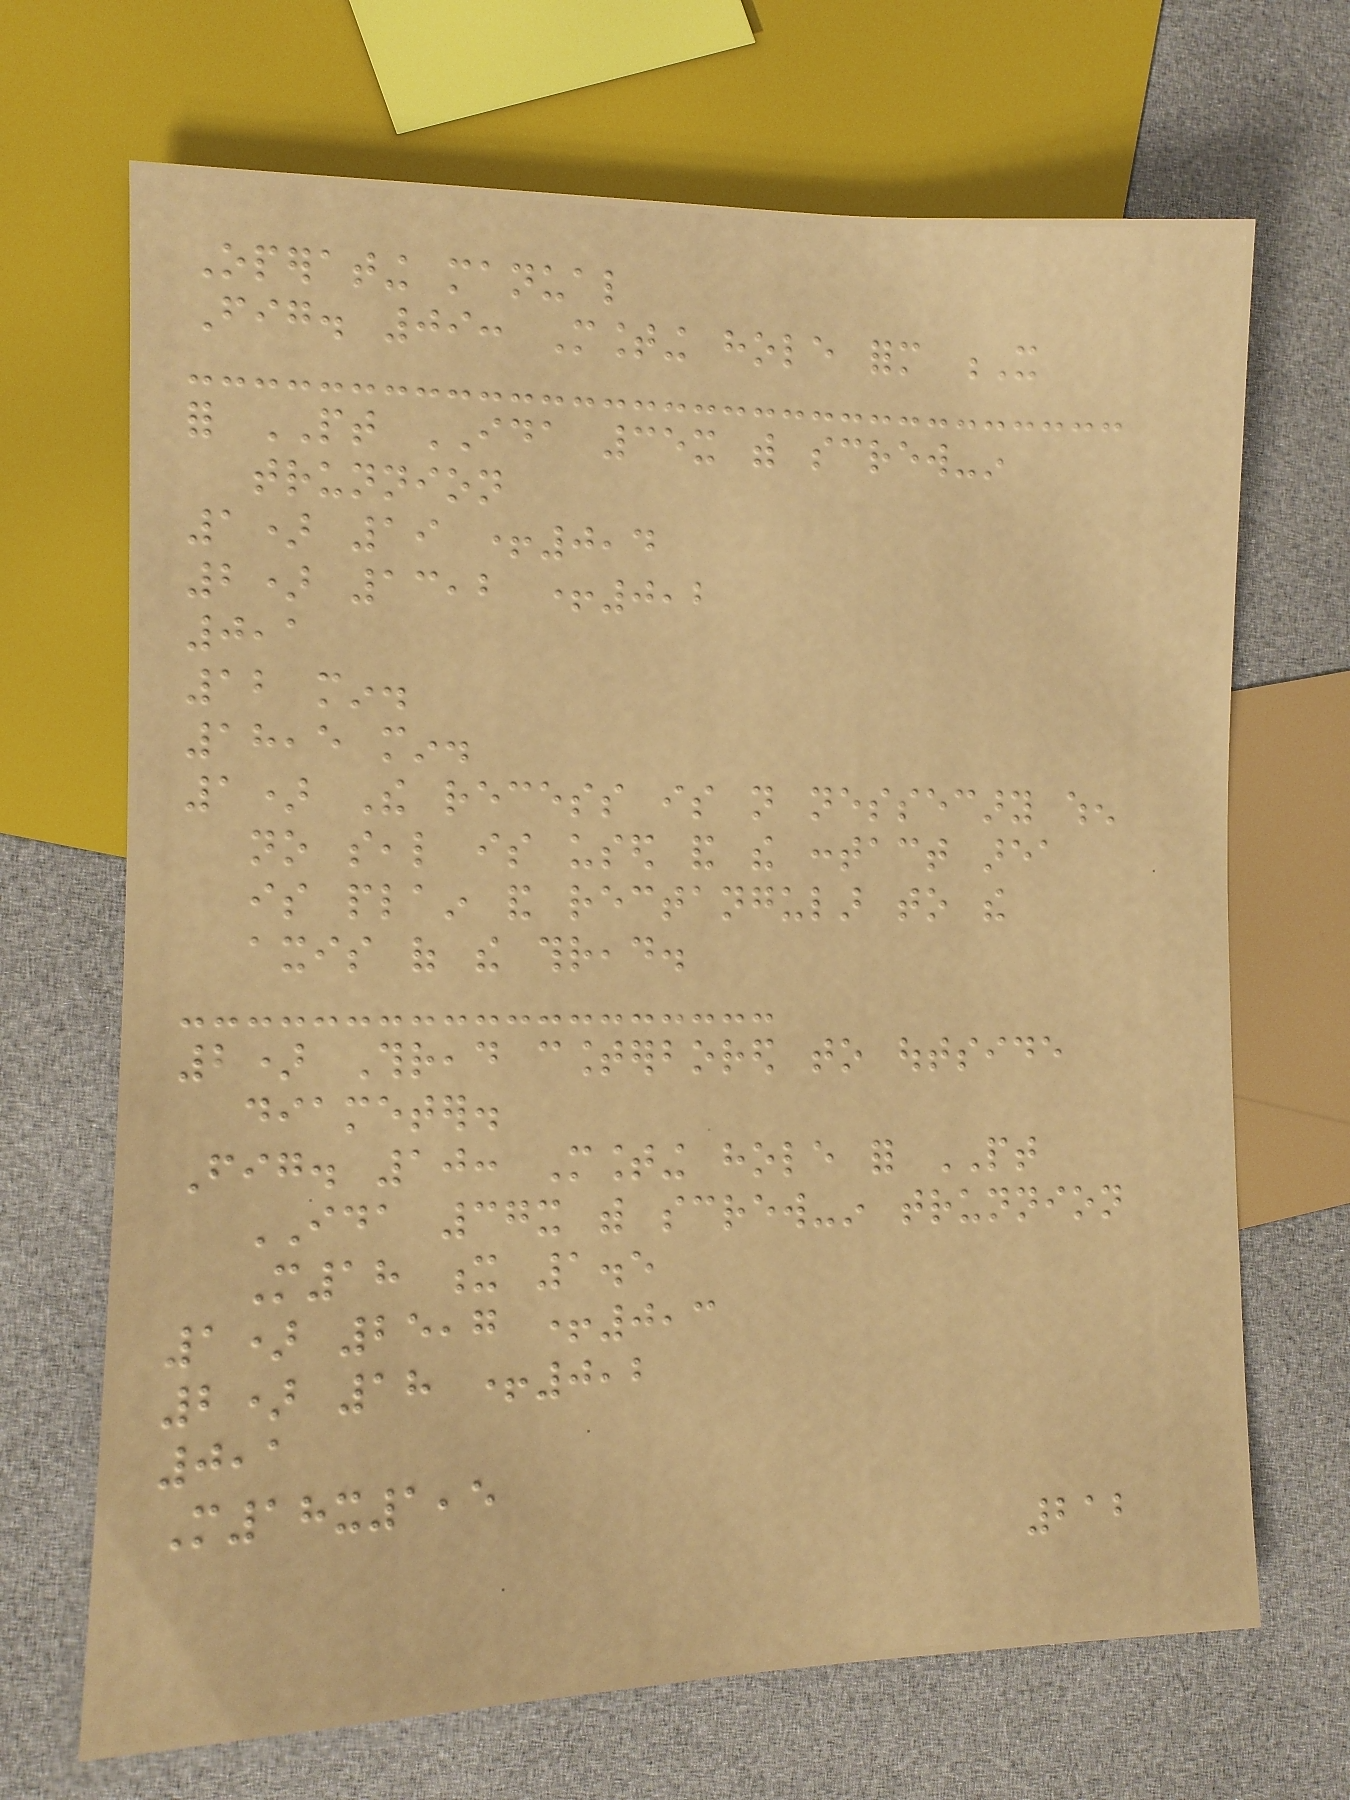Operating manual
Fig. 09: Mounting hole form X
for PT IDA 35x with screw-in
trunnion
1) 19 +0,4
2) 13,2 +0,2
0,1
12 min.
18,5 min.
1) The recess is not nessecary when
no seal is used and the contact area
is plain and rectangular to the
axis of the thread.
2) Thread counterbored to outside
diameter.
Fig. 10: Mounting hole for PT
IDA 37x with screw-in trunnion
M18 x 1.5
1) 25,7 +0,3
2) 18 +0,2
0,1
M18x1,5
212
